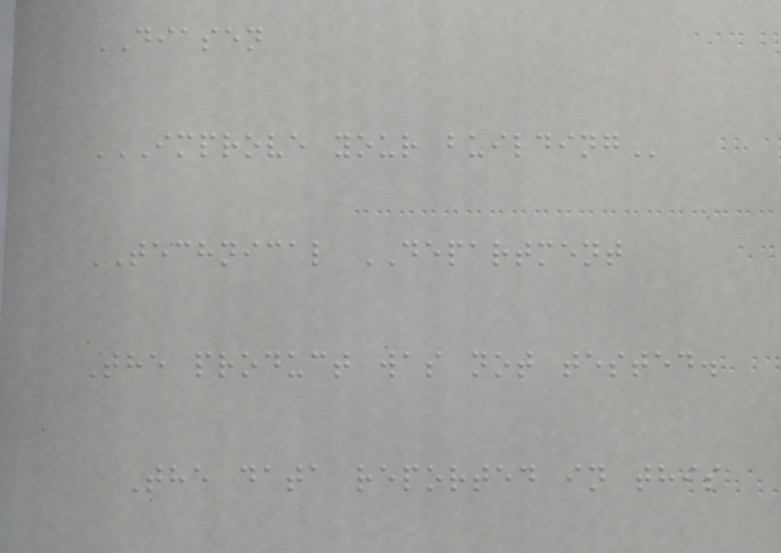DIASEN
IMPROVE YOUR BUILDING
TECHNICAL DEPARTMENT
The product was not tested.
The data reported in this
